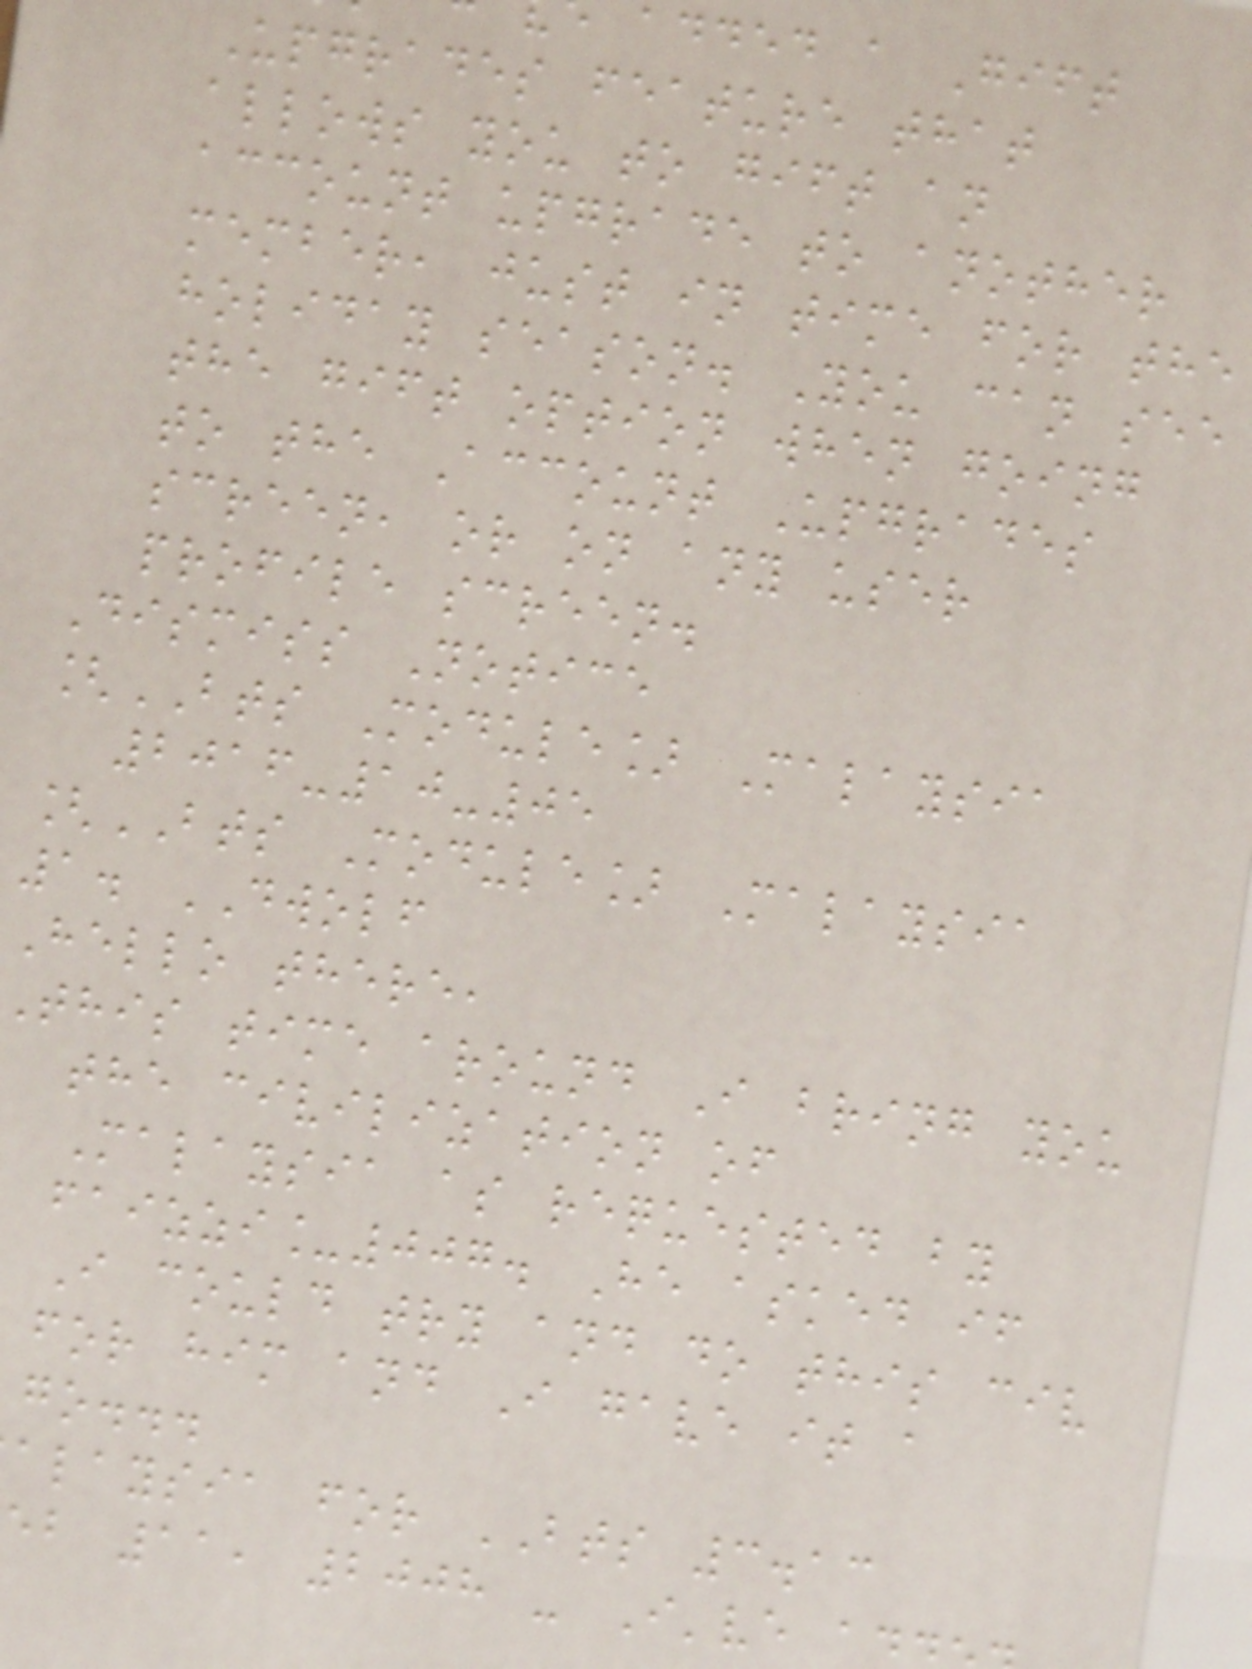added a Gift
Upgrades feature that
allows you to gift an
account upgrade to another
member, just in time for the
holiday season. You can see
the gift option when going
to the Account Upgrades
screen, or on any user
profile screen.
Dismiss Notice
[BTS Module] Malaysia
2016-10-05
[BTS Module] Malaysia
1. DWOLF
Hello there,
this time around I bring you
the civilization of
Malaysia as requested by
faizzi_007. He asked if
I could try and do this civ
for him and I gave it a
go...
alaysia for BTS 3.13
eb 11, 2008 - I've a
